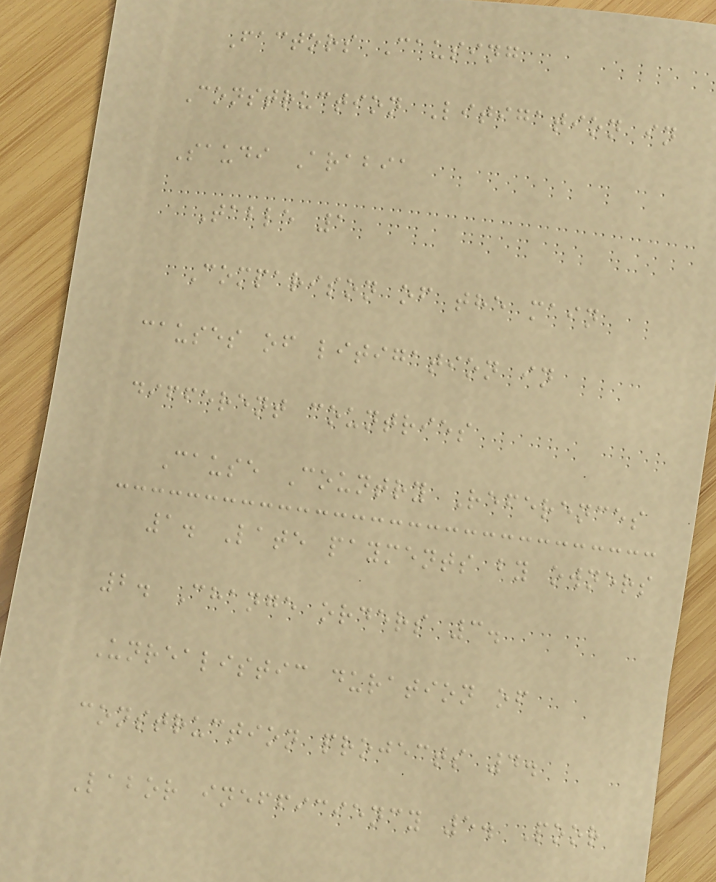Factors Causing
Construction Litigation in
Saudi Arabia
Table 1
Comparison of the main
causes of litigation in
different countries
Cause Country References
1. Late payments by owners
2. Change orders 3.
Unrealistic duration of
construction projects 4.
Labor inefficiency 5. Poor
